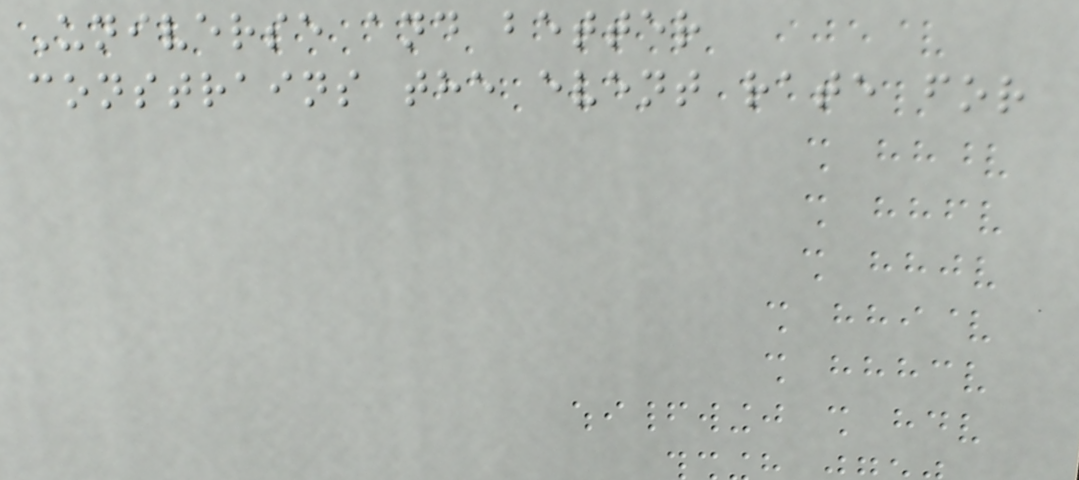Universe and better
constrains the event rate for
